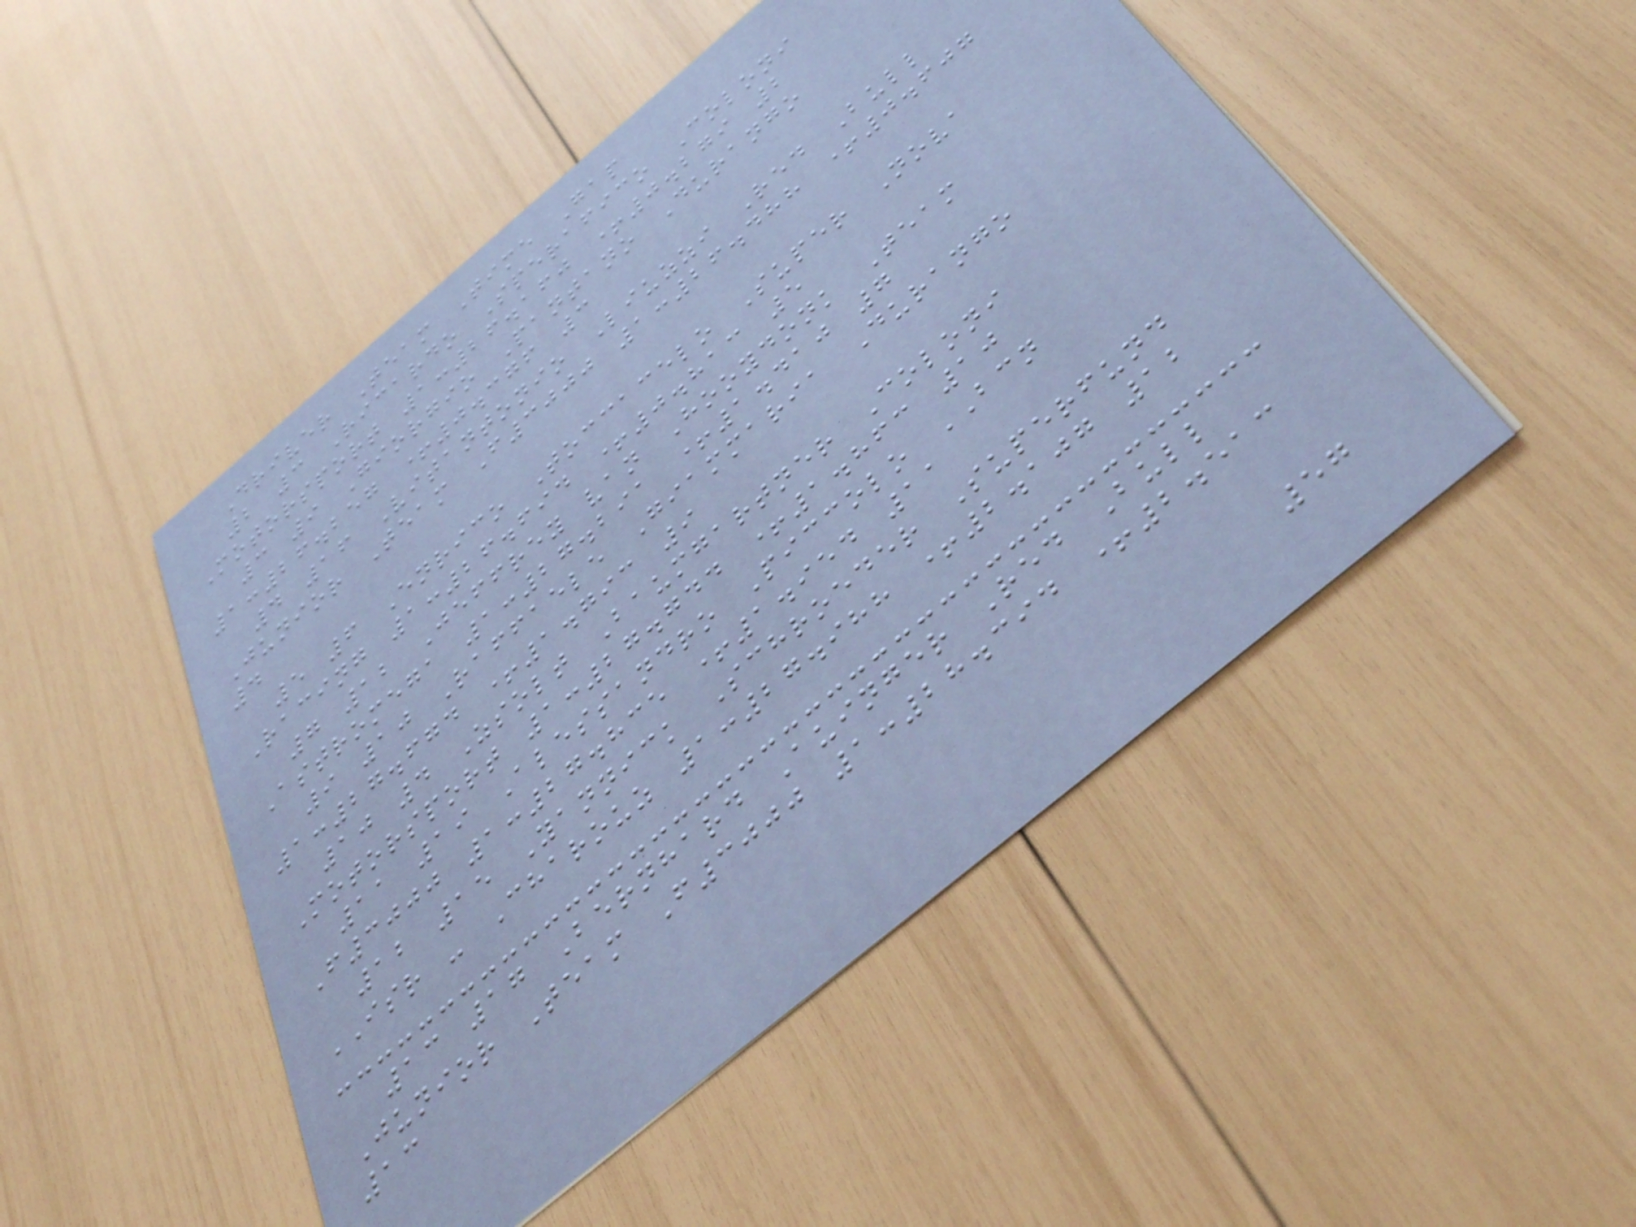Driver Team Time Gap
2 3 Ricardo Sperafico Coloni
Motorsport 1:26.160 +0.279 2
3 9 Giorgio Pantano Durango
1:26.257 +0.376 3
4 16 Vitantonio Liuzzi Red Bull
Junior Team F3000 1:26.488 +0.607
4
5 6 Enrico Toccacelo Super Nova
Racing 1:26.694 +0.813 5
7 12 Jeffrey van Hooydonk Team
Astromega 1:27.291 +1.410 7
9 10 Raffaele Giammaria Durango
1:27.674 +1.793 9
10 4 Zsolt Baumgartner Coloni
Motorsport 1:27.744 +1.863 10
11 19 Alessandro Piccolo BCN
F3000 1:27.835 +1.954 11
12 15 Yannick Schroeder Superfund
ISR - Charouz 1:27.988 +2.107 12
13 17 Bernhard Auinger Red Bull
Junior Team F3000 1:28.394 +2.513
13
57
